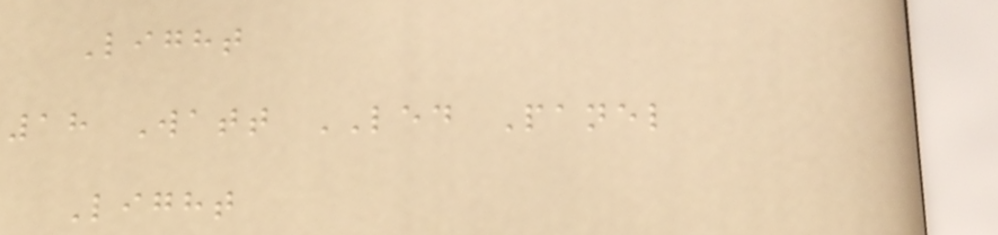Light
18 Watt LED Panel
Light
